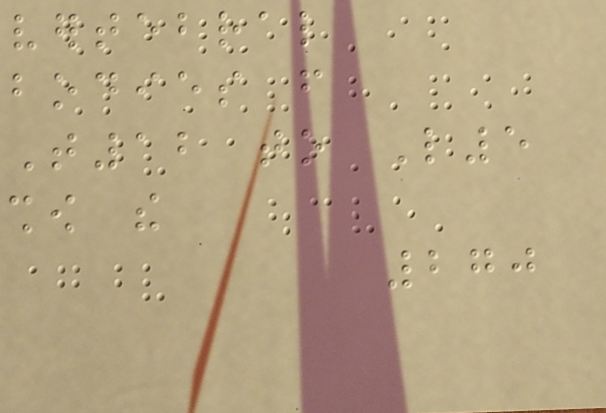vertebral
bodies from
T12 to L5
show the
270
